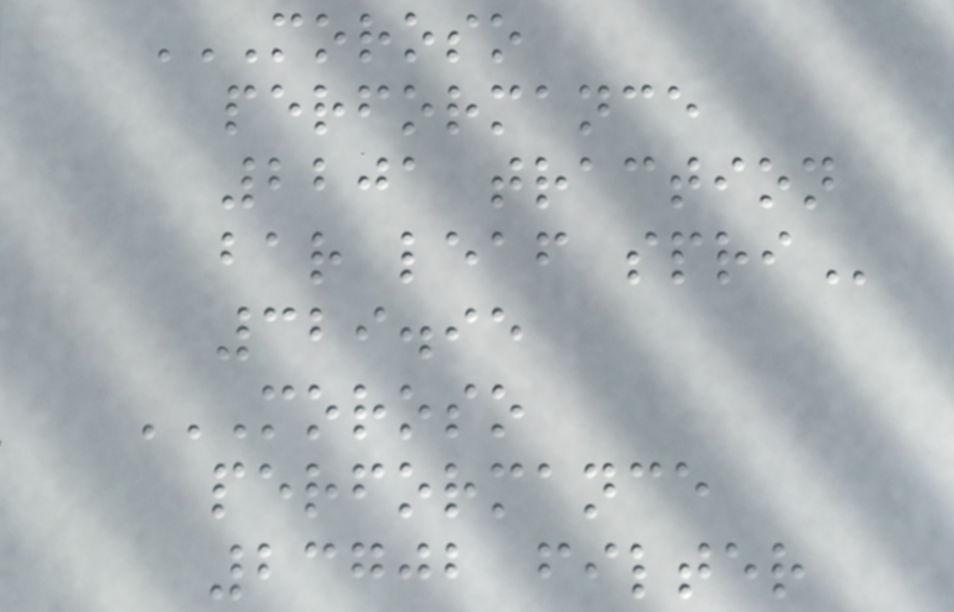MOROSO
PERFORMANCE
2201 TRACTION
BAR LEAF SPRI
329.95
MOROSO
PERFORMANCE
23702 FILTER
